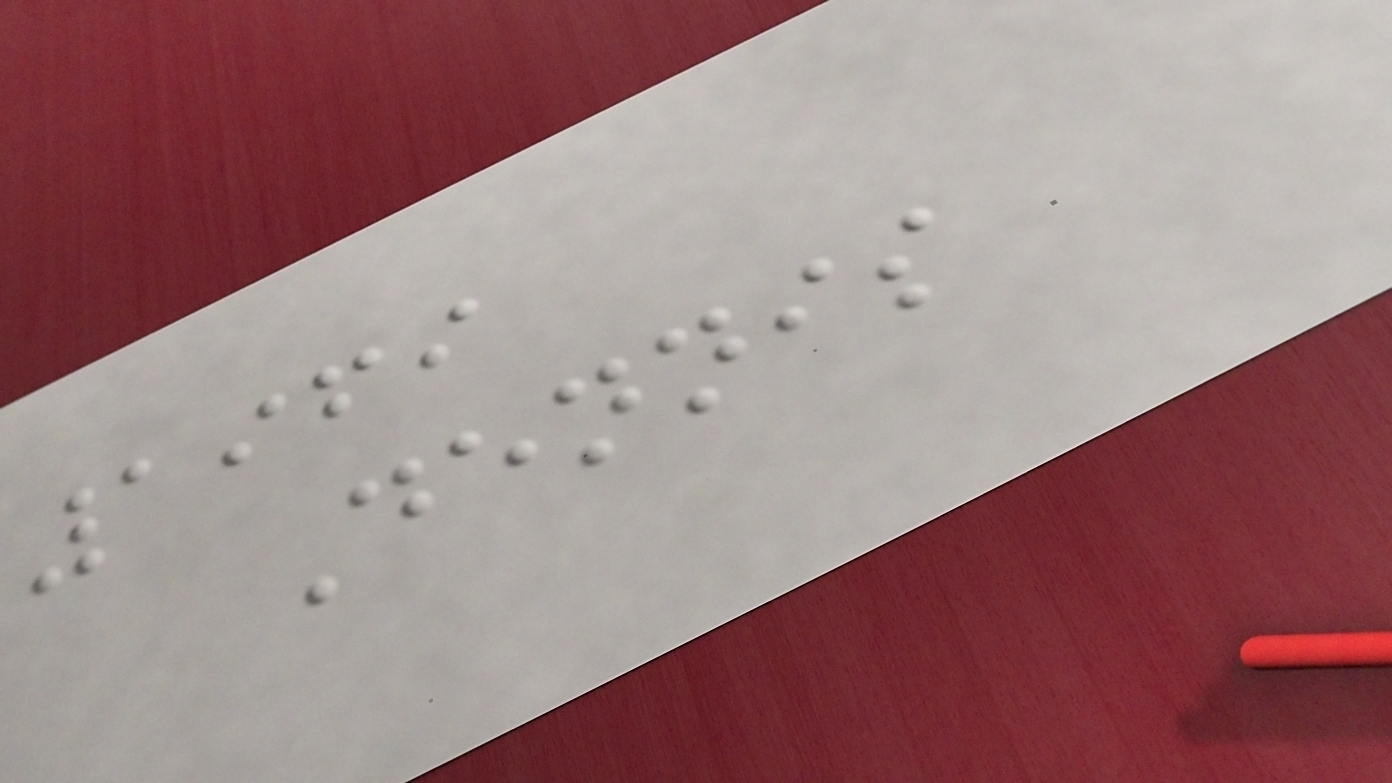1969
Dennis
